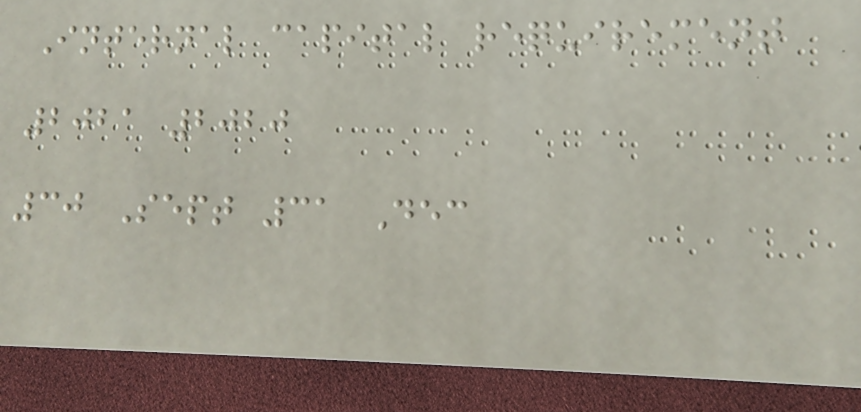Internal capital requirement
2021 2020
30 Sept 31 Dec
